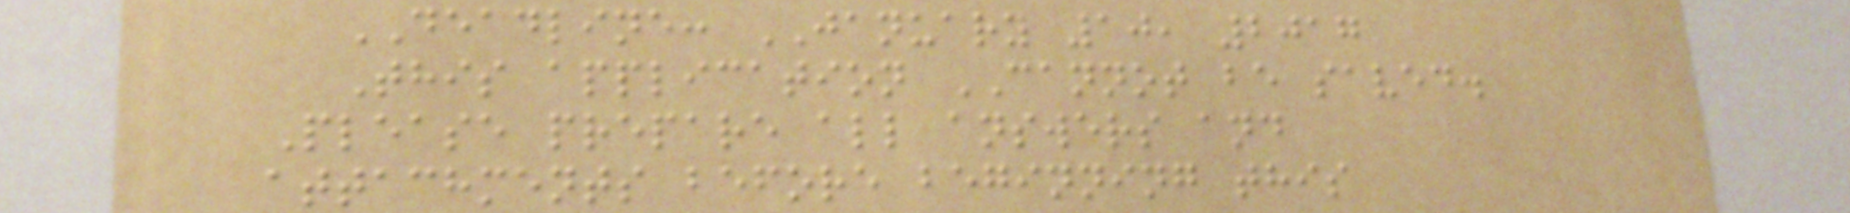DEADLINE: JANUARY 10, 2017
This application CANNOT be saved.
Please prepare all answers and
attachments before beginning this
